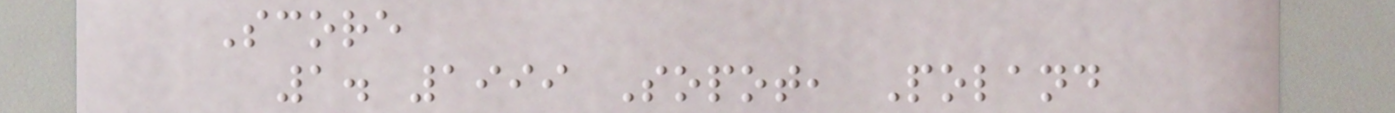Score
1. 1999 Sopot, Poland
